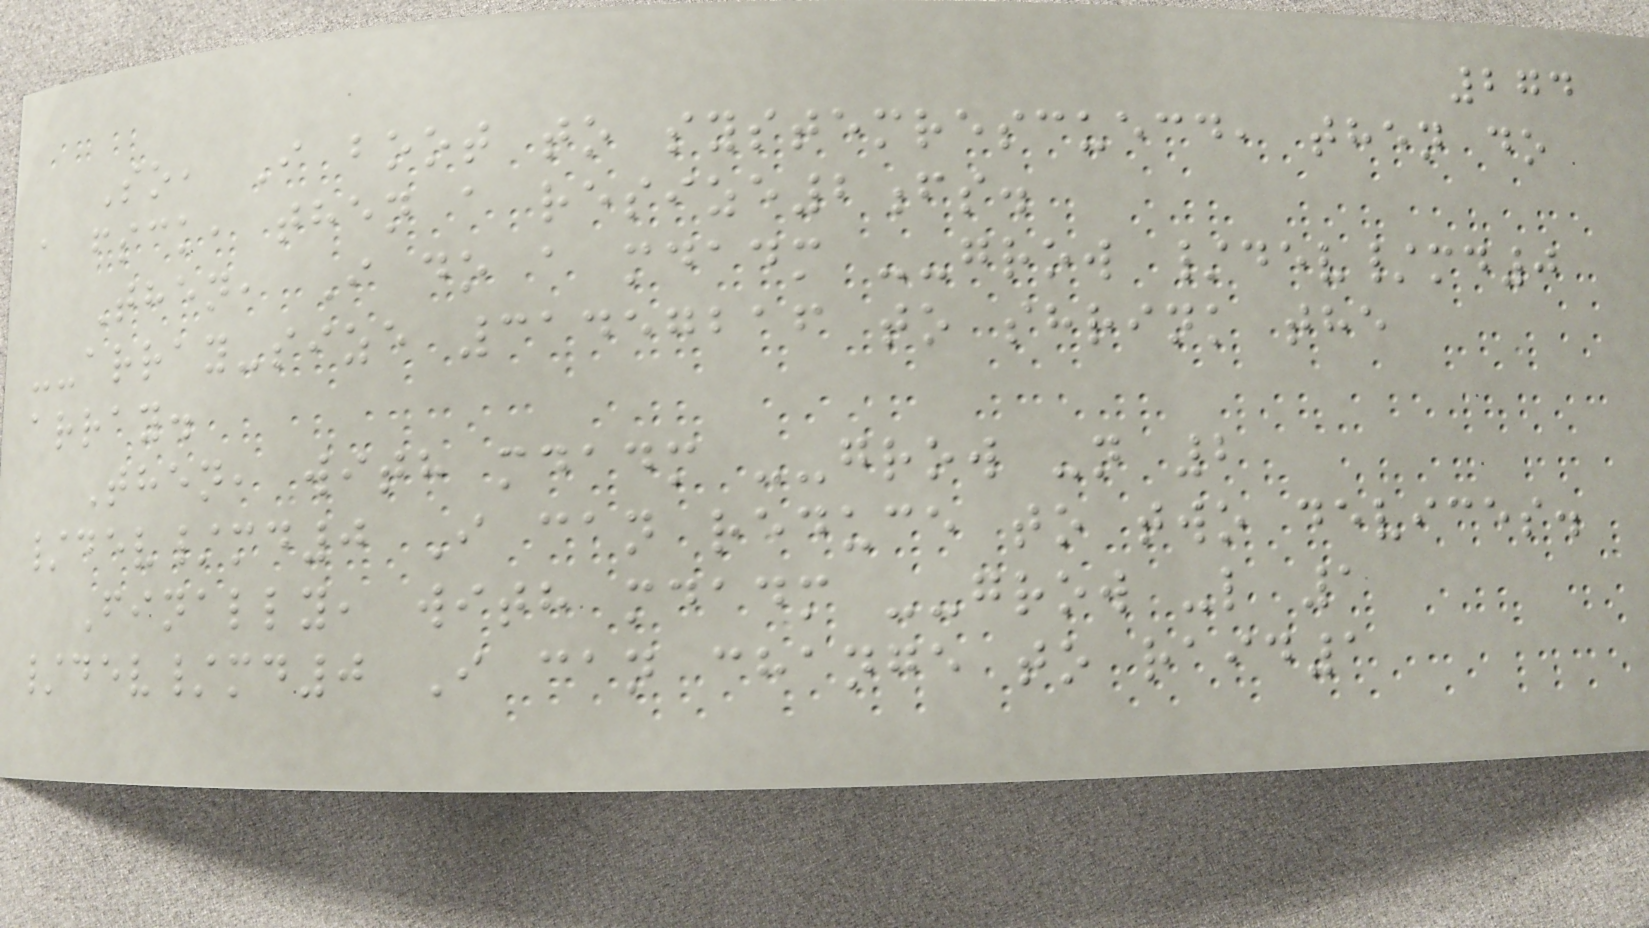274
So, I boot to systemrescuecd, then do
a fsck, then a resize2fs.
Then, I do a mdadm --grow /dev/md0
--array-size 31457216 to shrink the
array.
Then, with mdadm --grow -n 2
/dev/md0 I can reduce to two devices.
Finally, with mdadm --grow -l 1
/dev/md0 I can change to raid1
